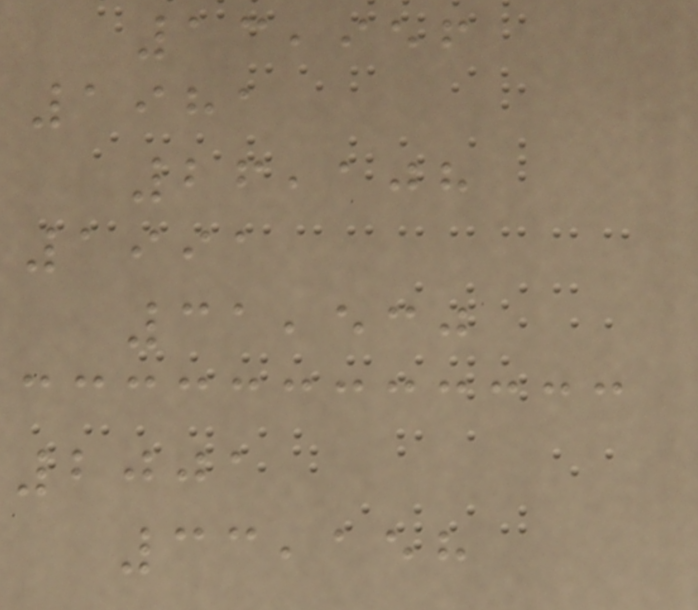13,956
1981
26,108
1991
31,530
2001
33,158
